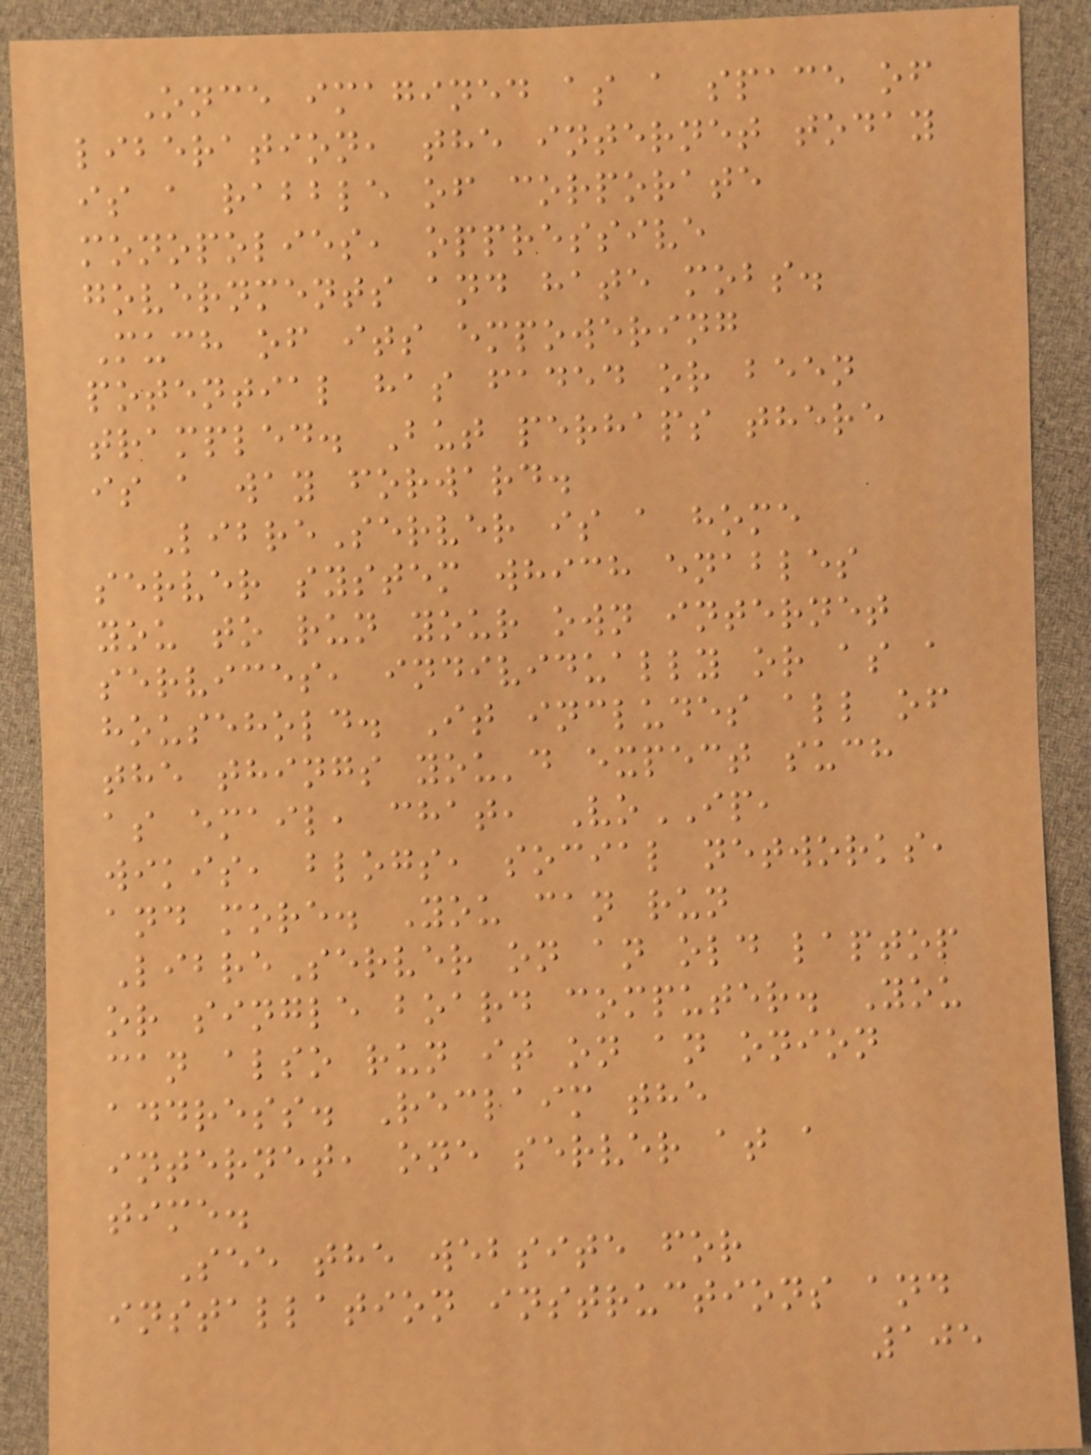Once imagined as a space of
liberation, the internet today
is a rabble of corporate
monopolies, oppressive
governments and hate mobs.
Much of its empowering
potential has faded or been
trampled. But perhaps there
is a way forward.
LibreServer is a home
server system which enables
you to run your own internet
services, individually or as a
household. It includes all of
the things you'd expect such
as email, chat, VoIP,
wikis, blogs, social networks,
and more. You can run
LibreServer on an old laptop
or single board computer. You
can also run it on an onion
address. Reclaim the
internet, one server at a
time.
See the website for
installation instructions and
105
